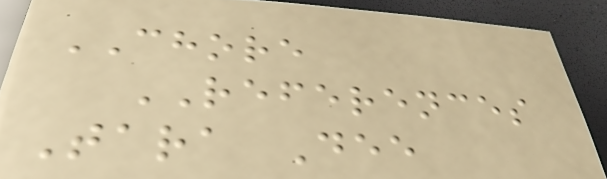CHORE
REFERENCES
Tara Dee
